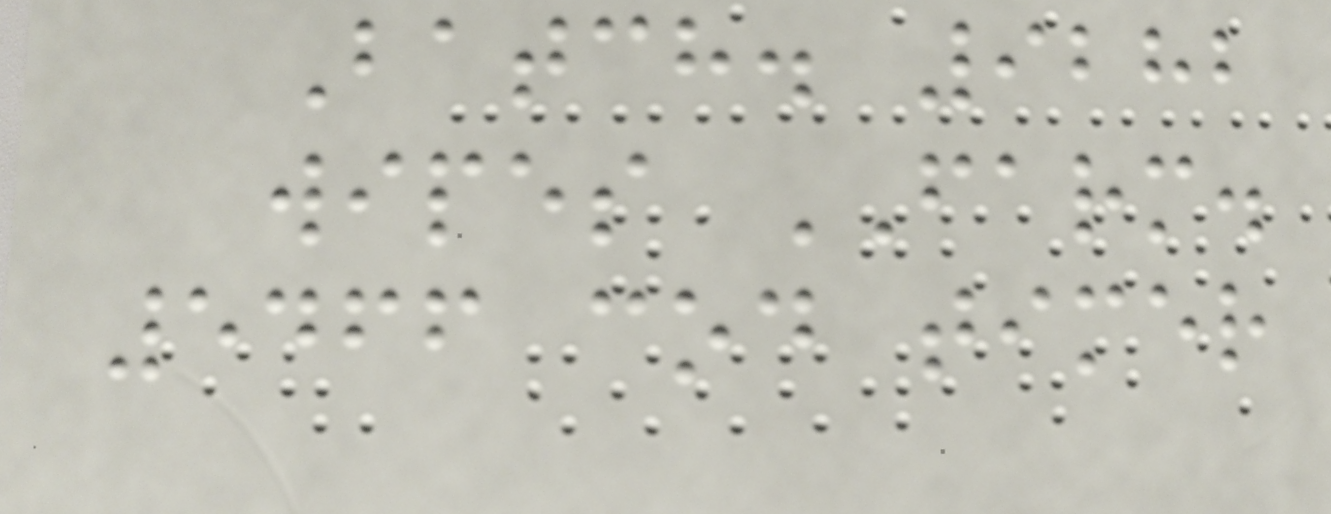Batch. 9282
wipes FARM.
5466 cod timer
